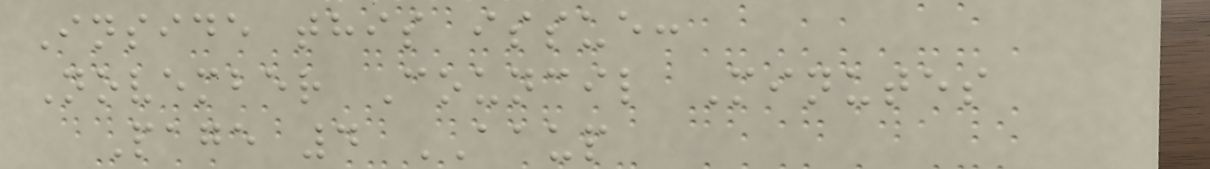Inside this issue:
November Council Minutes
Page 4 AAUP
